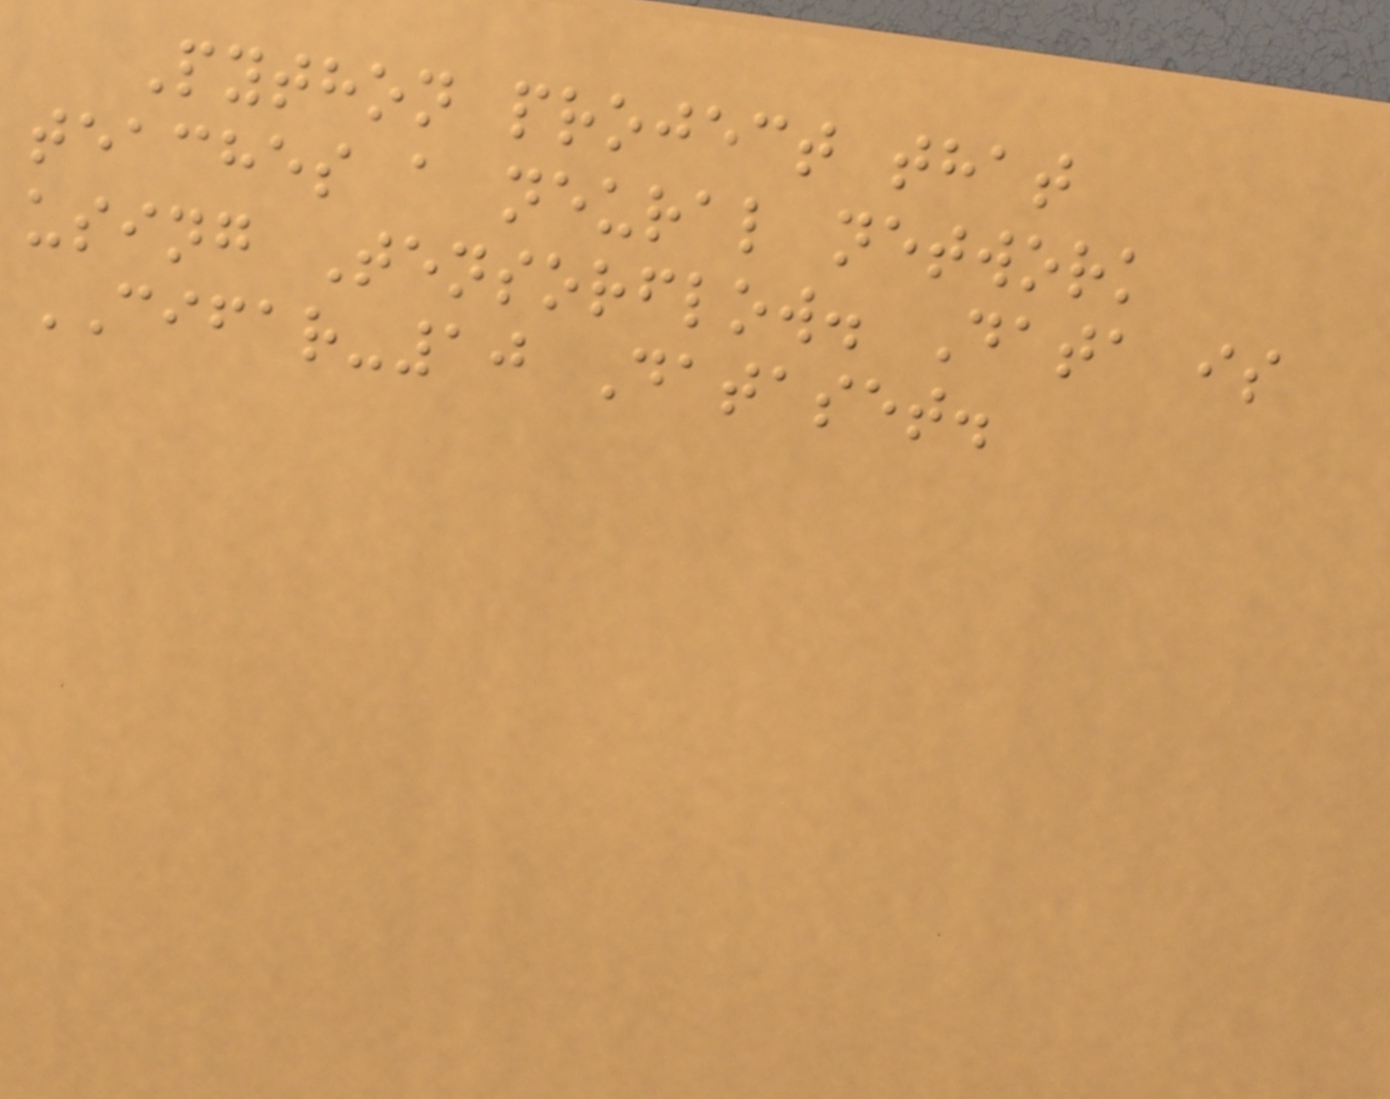Python project that
teaches a neural network
using Tensorflow. Data is
CIFAR-10 Dataset.
